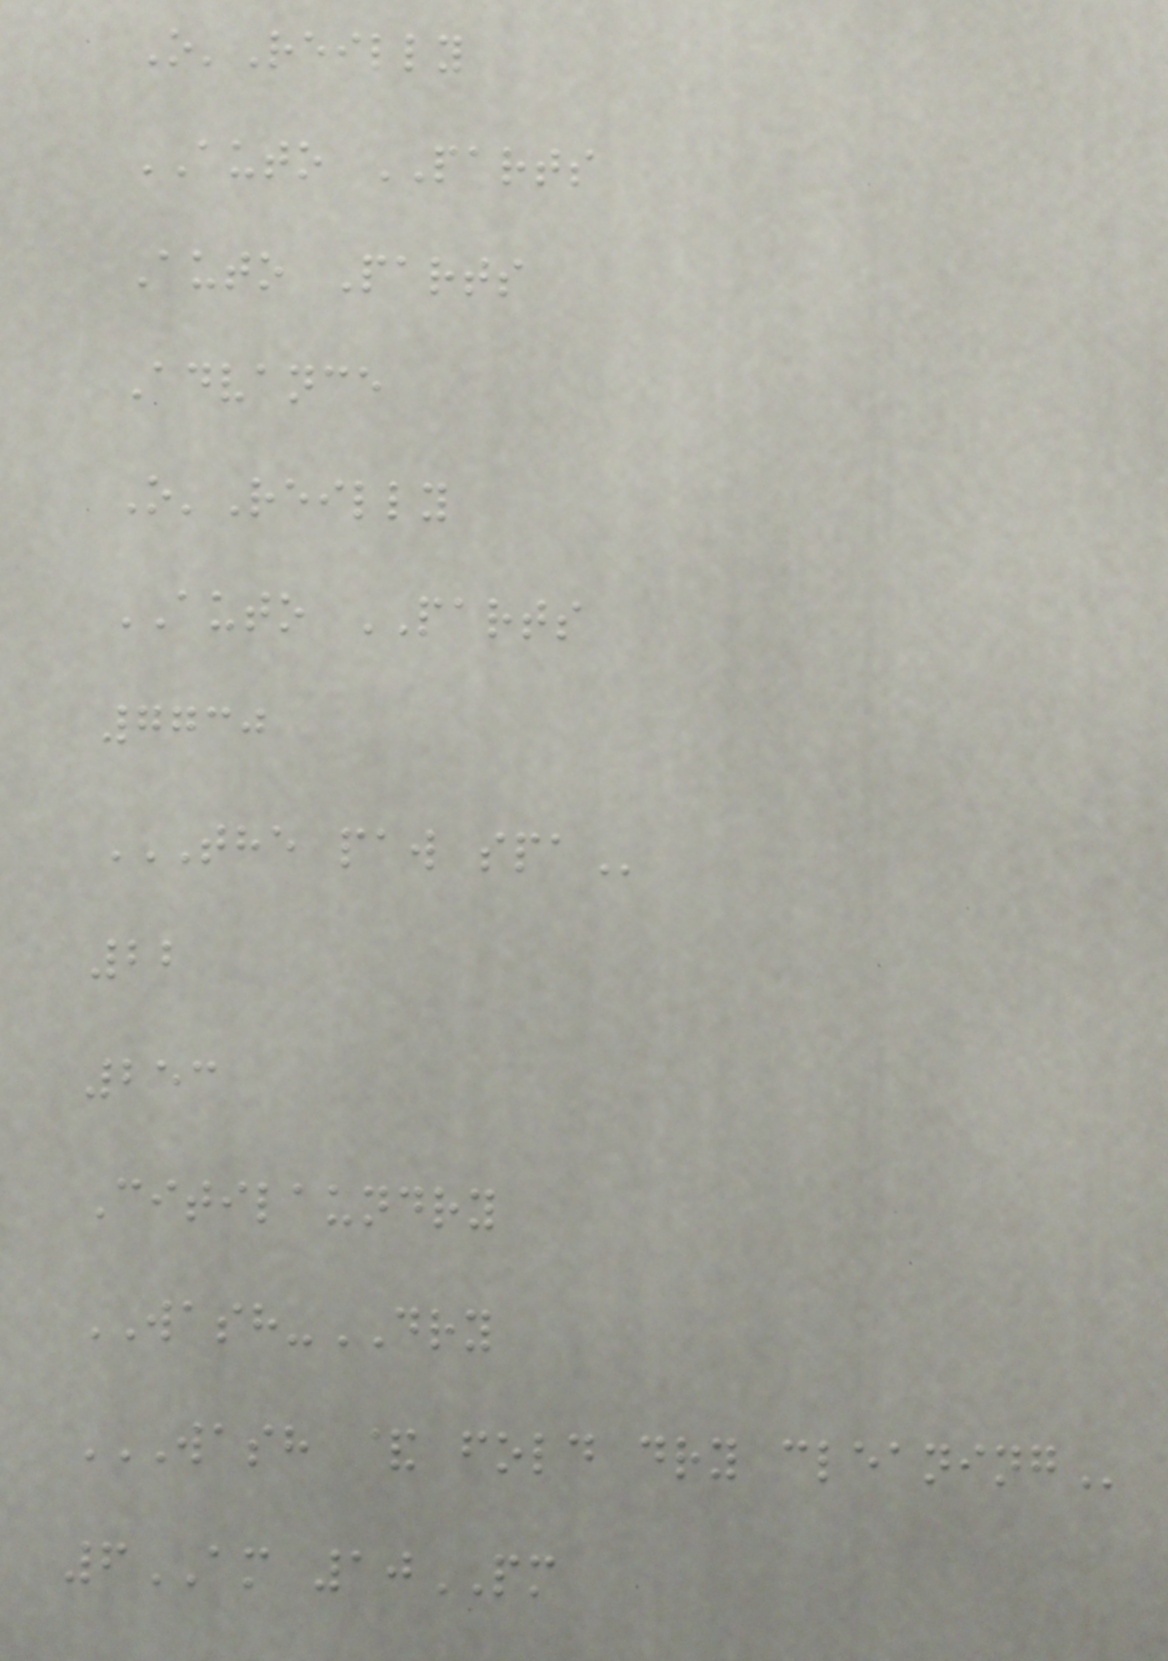O'Reilly
AUTO PARTS
Auto Parts
Advance
O'Reilly
AUTO PARTS
7730
THE PAW SPA
22
253
Citilaundry
WASH-DRY
WASH & FOLD DRY CLEANING
6AM 10PM
